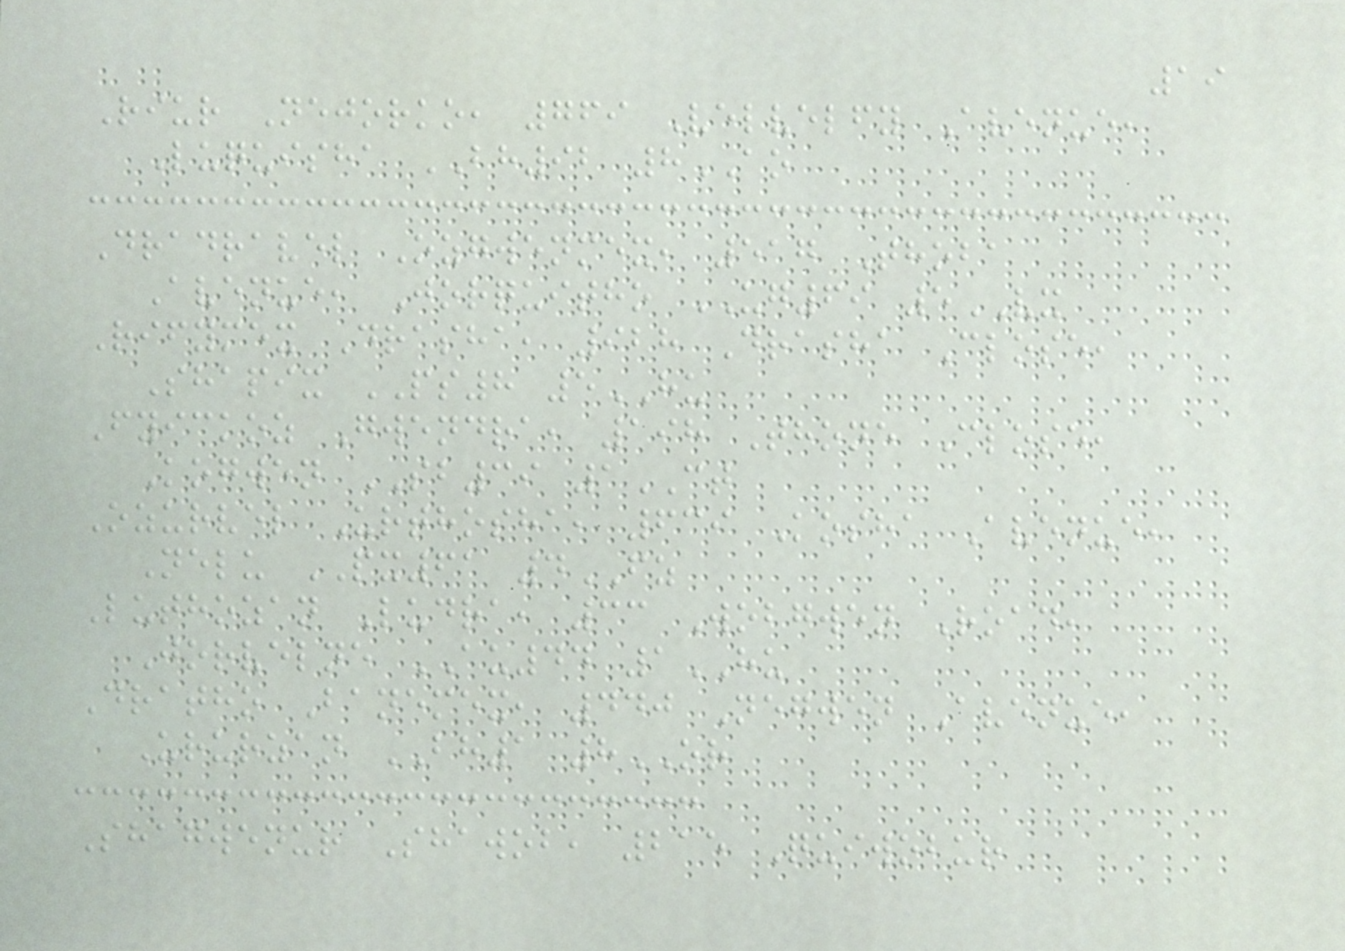19
Riur Nejorko, 769 Velvelfy Avenue,
Luquisha BH92 8AO
Dradravel Ozgwenmex, 517 Thoba
Avenue, Jorquitho UG69 5VX
Rifymex Drasha, 928 Drasha Close,
Shapix PS8 5HU
Fyickoz Gwendra, 198 Thone Close,
Kogwen SB39 1CT
Ozurvel Urthosha, 639 Kosha Avenue,
Nelu PX61 4FZ
Luthozan Ludra, 33 Wobgwen Road,
Jorvelne AU44 1HU
Dratho Banemex, 440 Negwen Avenue,
Ururzan BH1 8OR
Shagwenur Shawob, 215 Quiwobur
